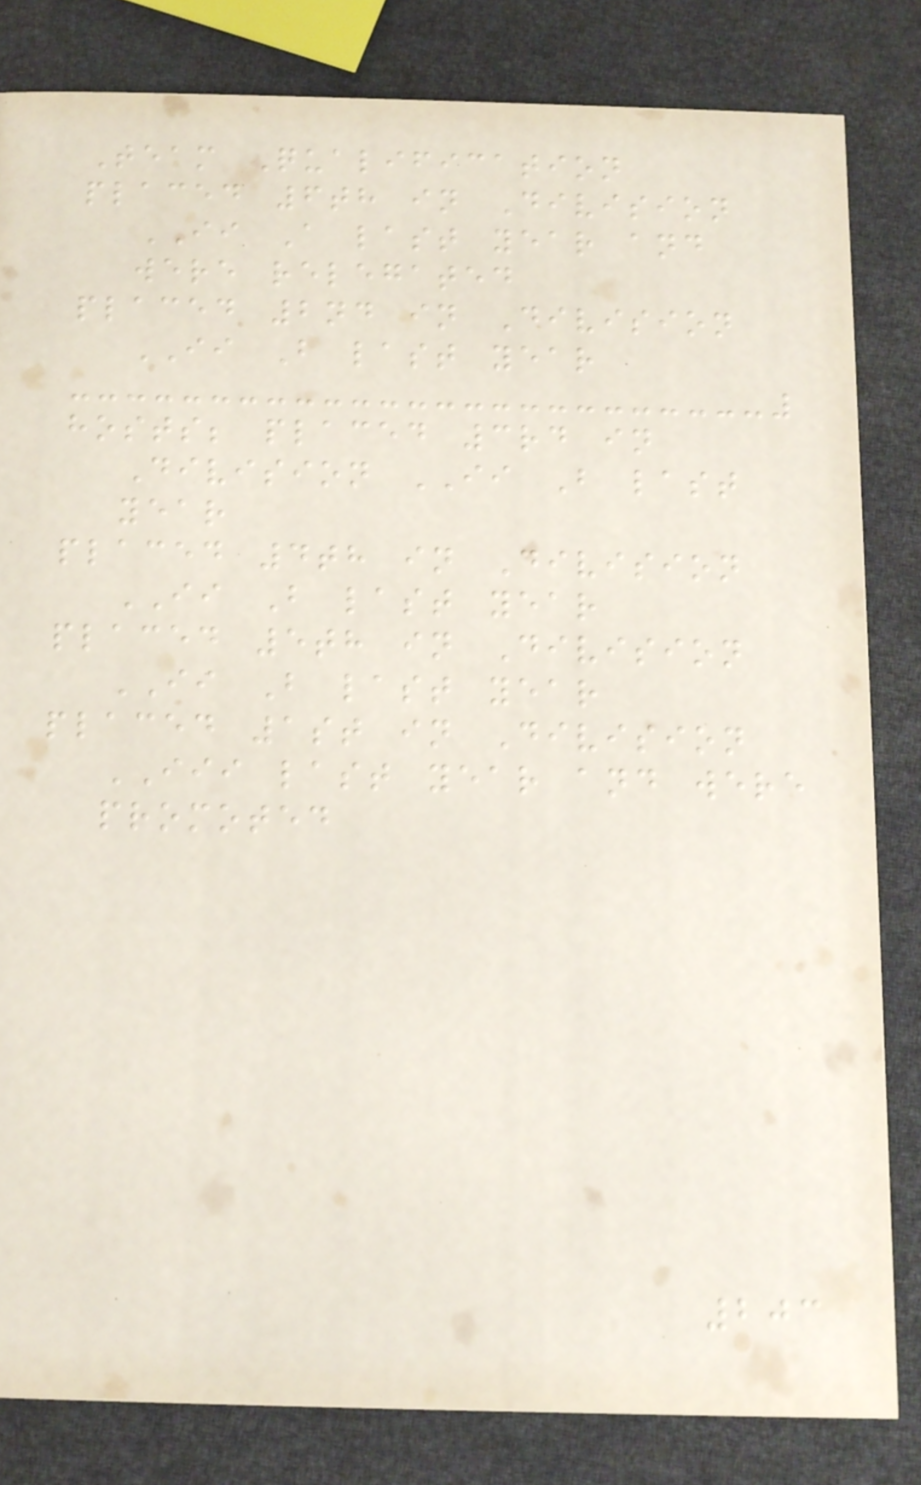Team Qualification
placed 6th in Division
II A last year and
were relegated
placed 2nd in Division
II B last year
hosts; placed 3rd in
Division II B last
year
placed 4th in Division
II B last year
placed 5th in Division
II B last year
placed 1st in Division
III last year and were
promoted
203
